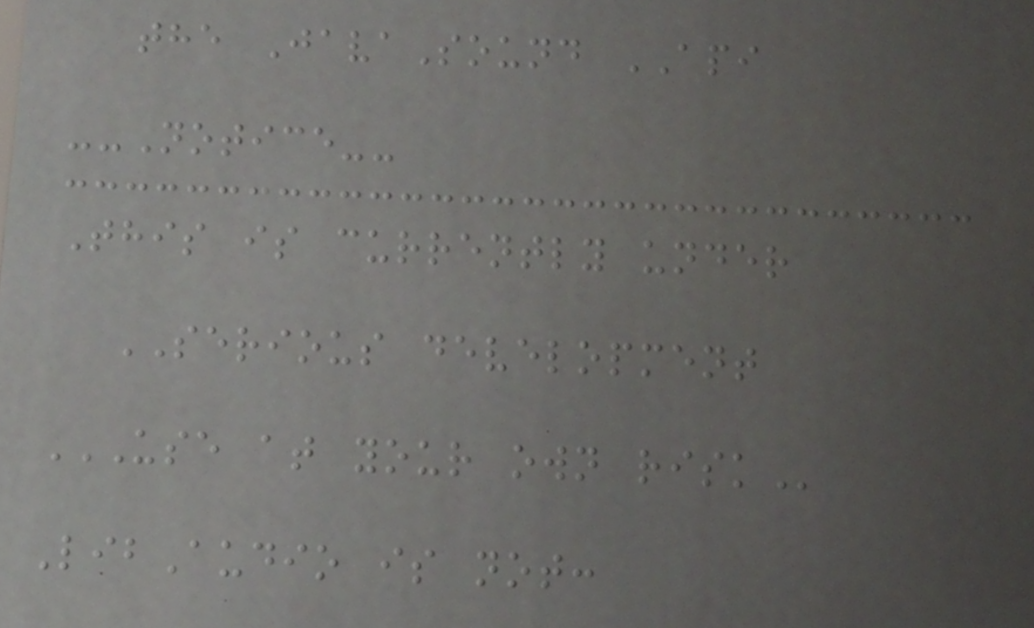the JavaSound API
--Notice--
This is currently under
SERIOUS development
USE AT YOUR OWN RISK
LibAudio is not:
